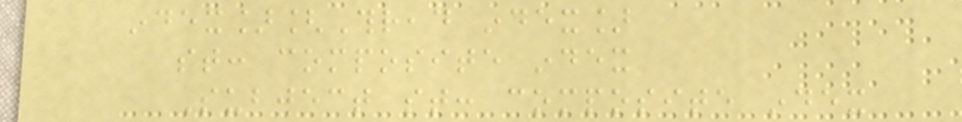index][Thread index]
st: composite index
Subject st: composite index
